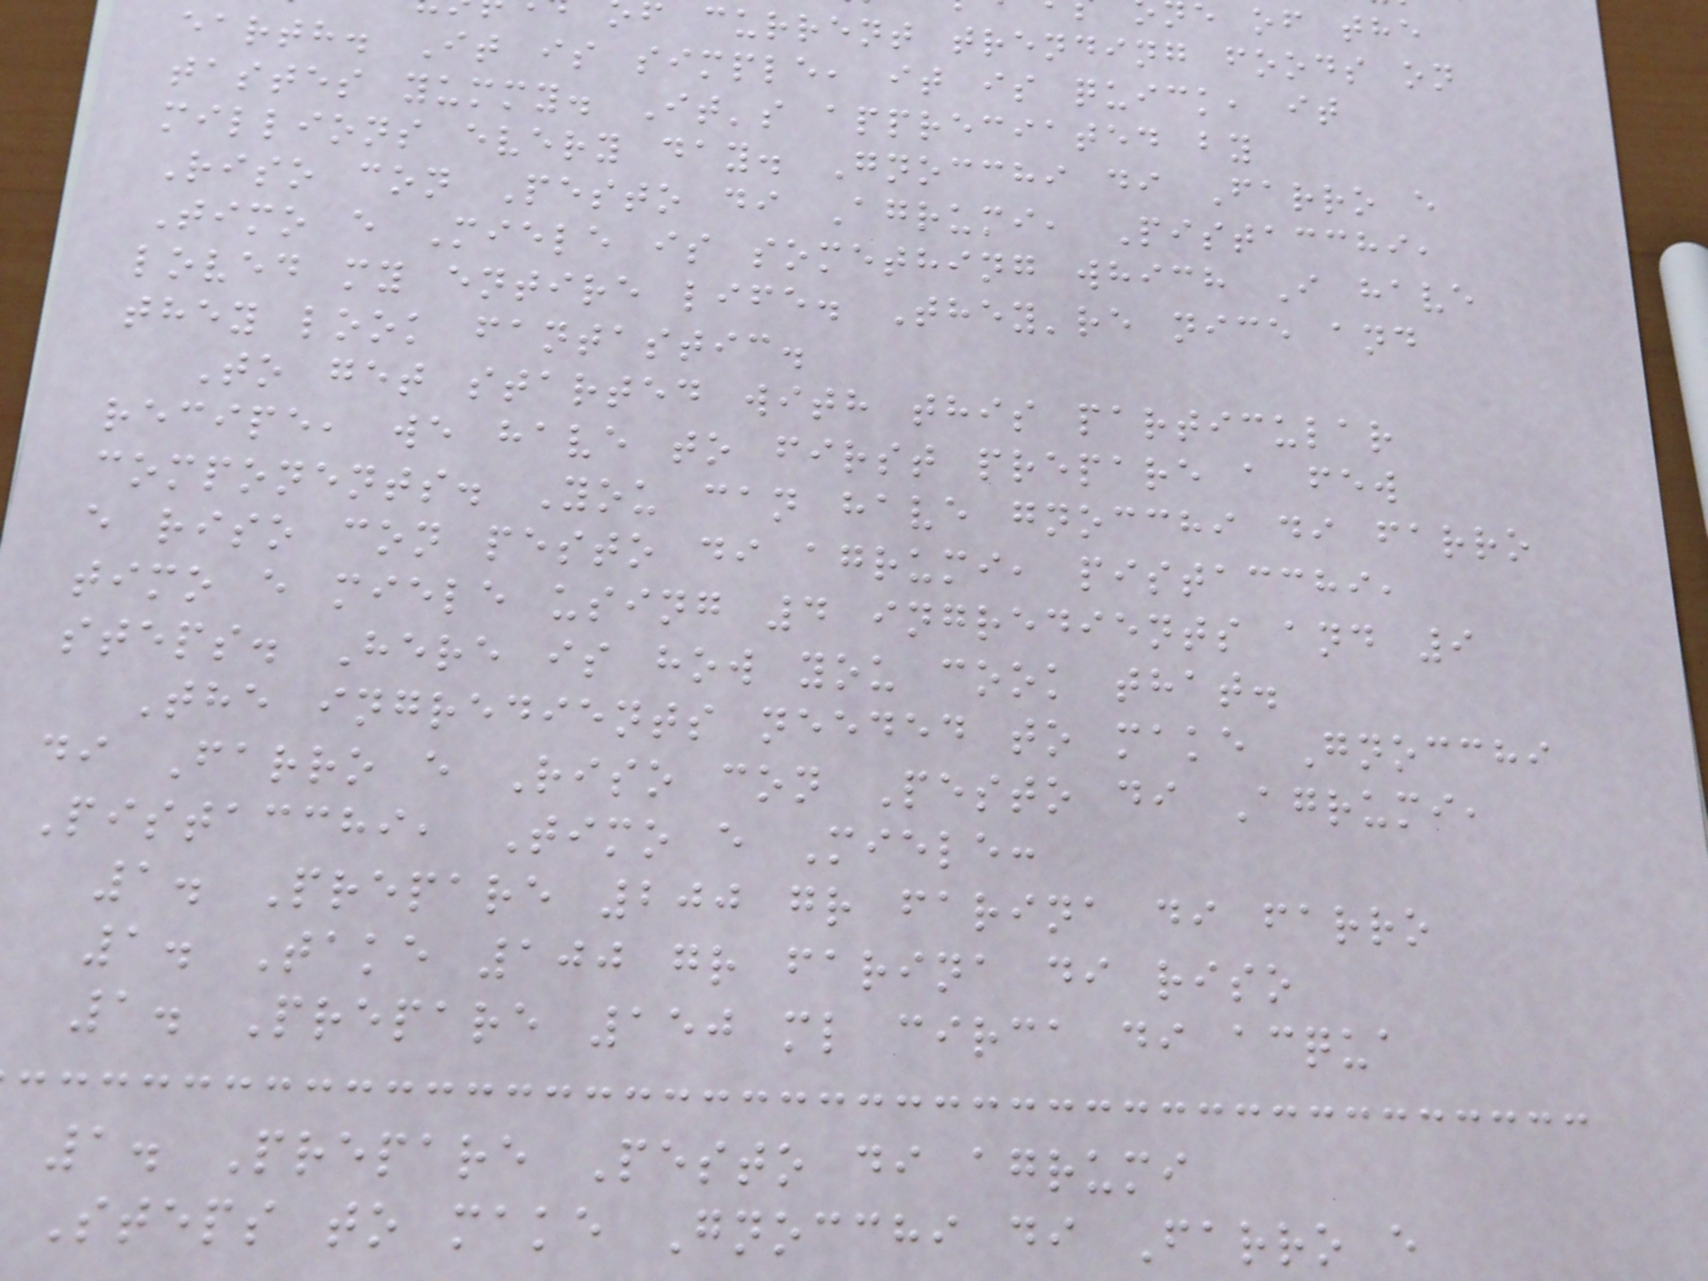f current trending foods on
earth. It is simple, it is quick, it
tastes yummy. It's appreciated by
millions every day. Gnocchi di Farro e
Riso con Pesto di Agrumi, Pistacchi,
Timo e Miele is something which I have
loved my entire life. They're nice and
they look fantastic.
To get started with this particular
recipe, we have to first prepare a few
components. You can have gnocchi di farro
e riso con pesto di agrumi, pistacchi,
timo e miele using 4 ingredients and 9
steps. Here is how you cook that.
The ingredients needed to make Gnocchi
di Farro e Riso con Pesto di Agrumi,
Pistacchi, Timo e Miele:
1. Prepare 200 gr farina di farro
1. Take 100 gr farina di riso
1. Prepare 150 ml circa di acqua
1. Prepare Pesto di agrumi
Steps to make Gnocchi di Farro e
